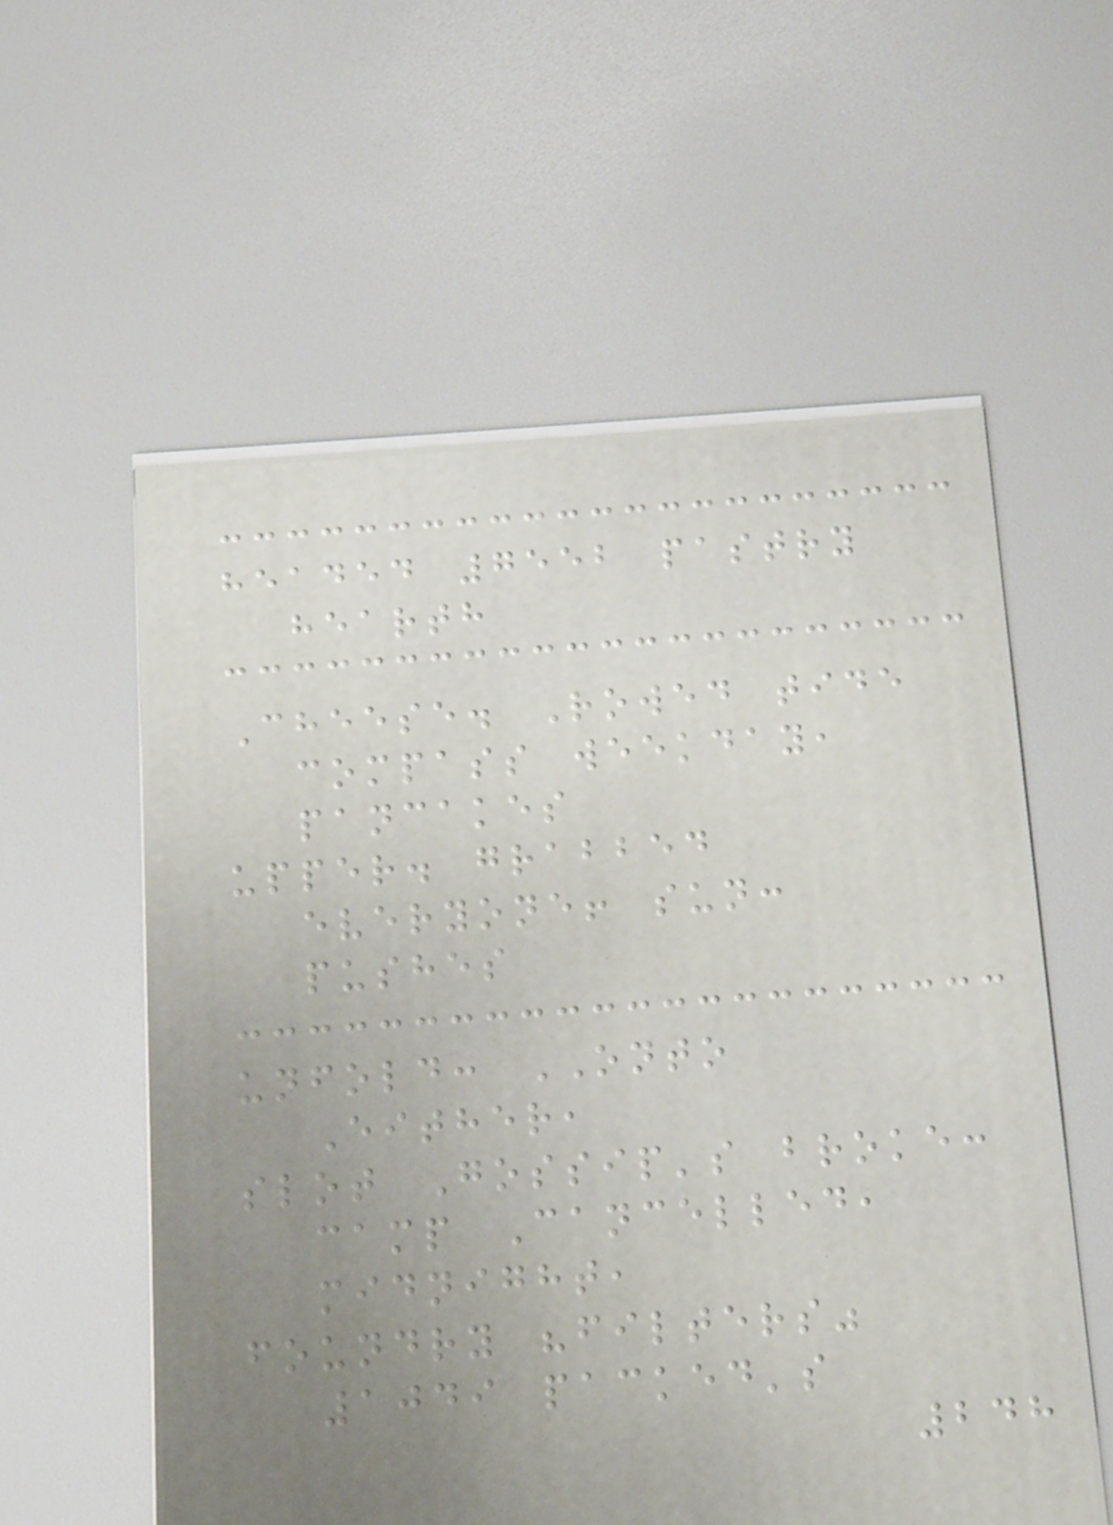headed 7552 pastry
hearth
Cheese. Rowed tide
compass weekday,
pancakes
upper. grabbed
everyone! sun:
pushes
unfold: ONTO
Either,
slot Gossip's broke:
camp Cancelled,
midnight,
foundry "filters"
1049 packed's
248
